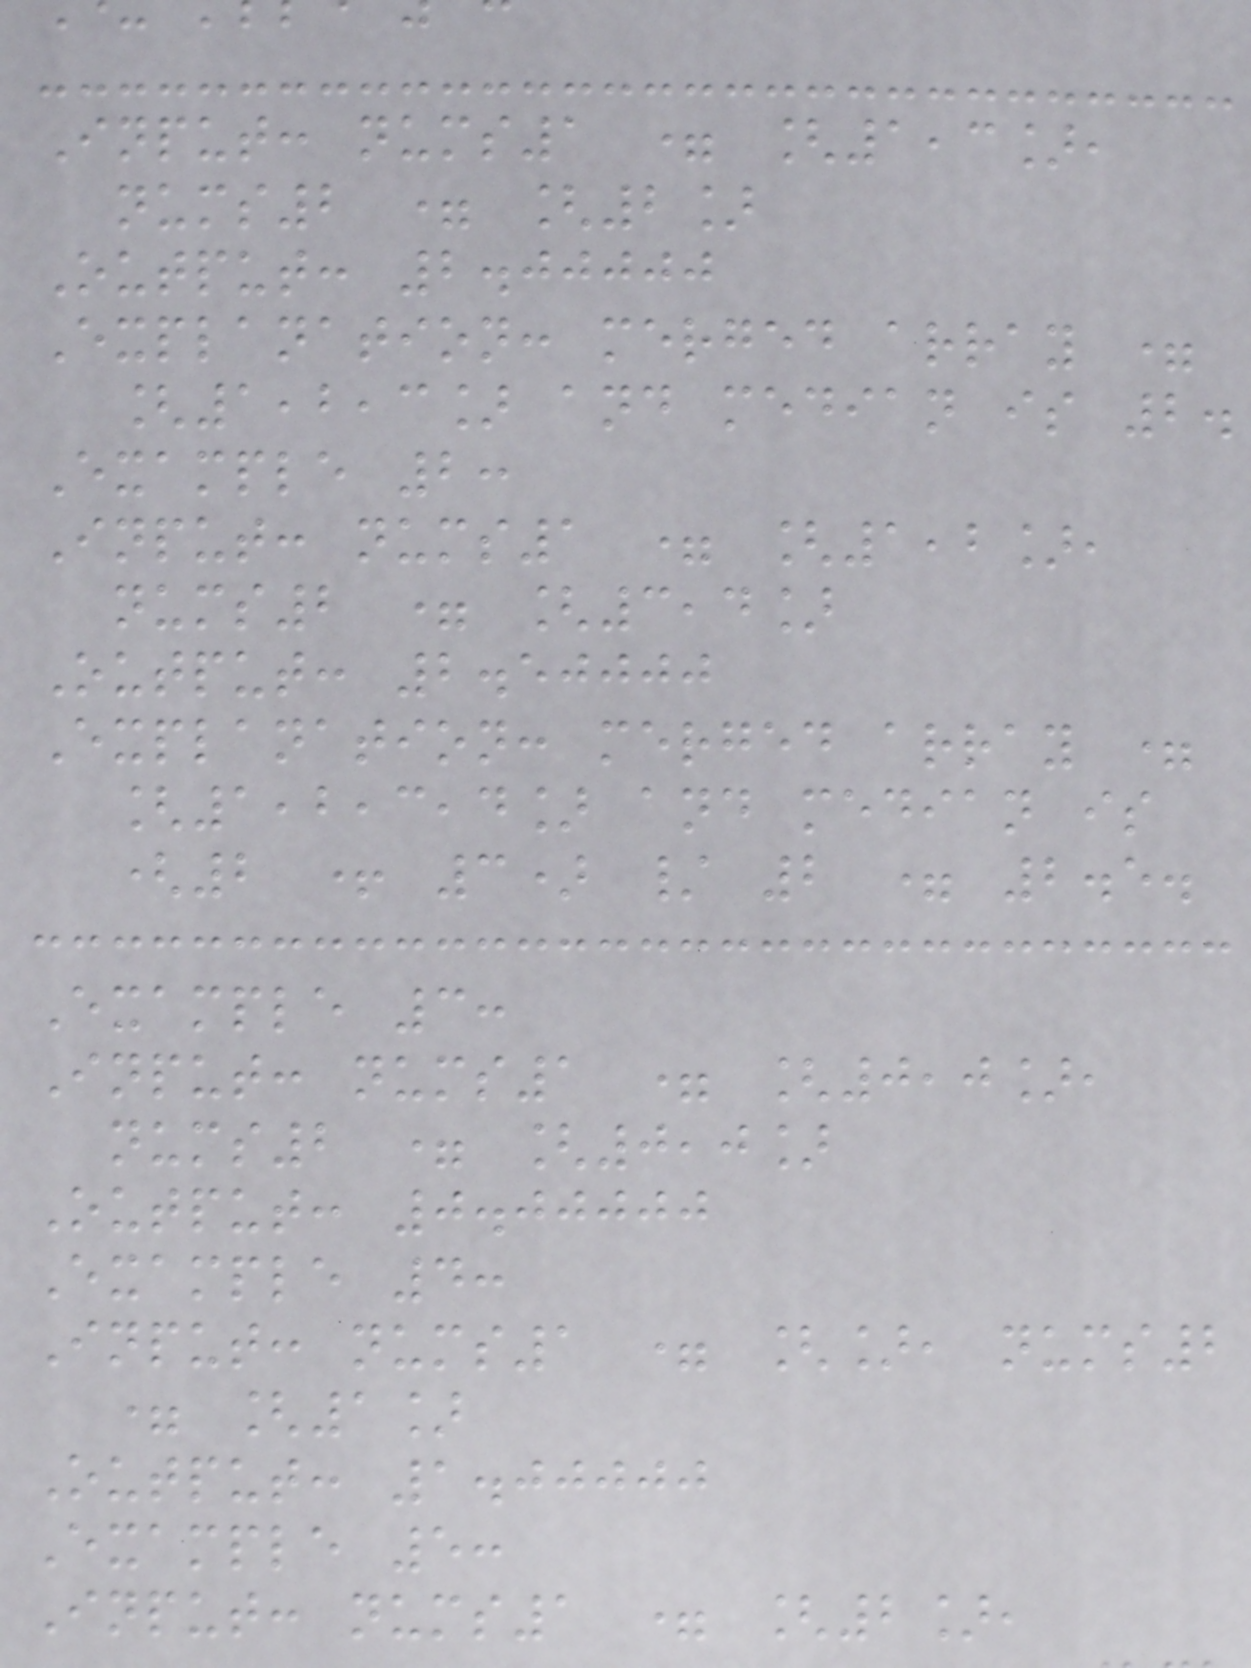Input: nums1 = [1,3],
nums2 = [2]
Output: 2.00000
Explanation: merged array =
[1,2,3] and median is 2.
Example 2:
Input: nums1 = [1,2],
nums2 = [3,4]
Output: 2.50000
Explanation: merged array =
[1,2,3,4] and median is
(2 + 3) / 2 = 2.5.
Example 3:
Input: nums1 = [0,0],
nums2 = [0,0]
Output: 0.00000
Example 4:
Input: nums1 = [], nums2
= [1]
Output: 1.00000
Example 5:
Input: nums1 = [2],
